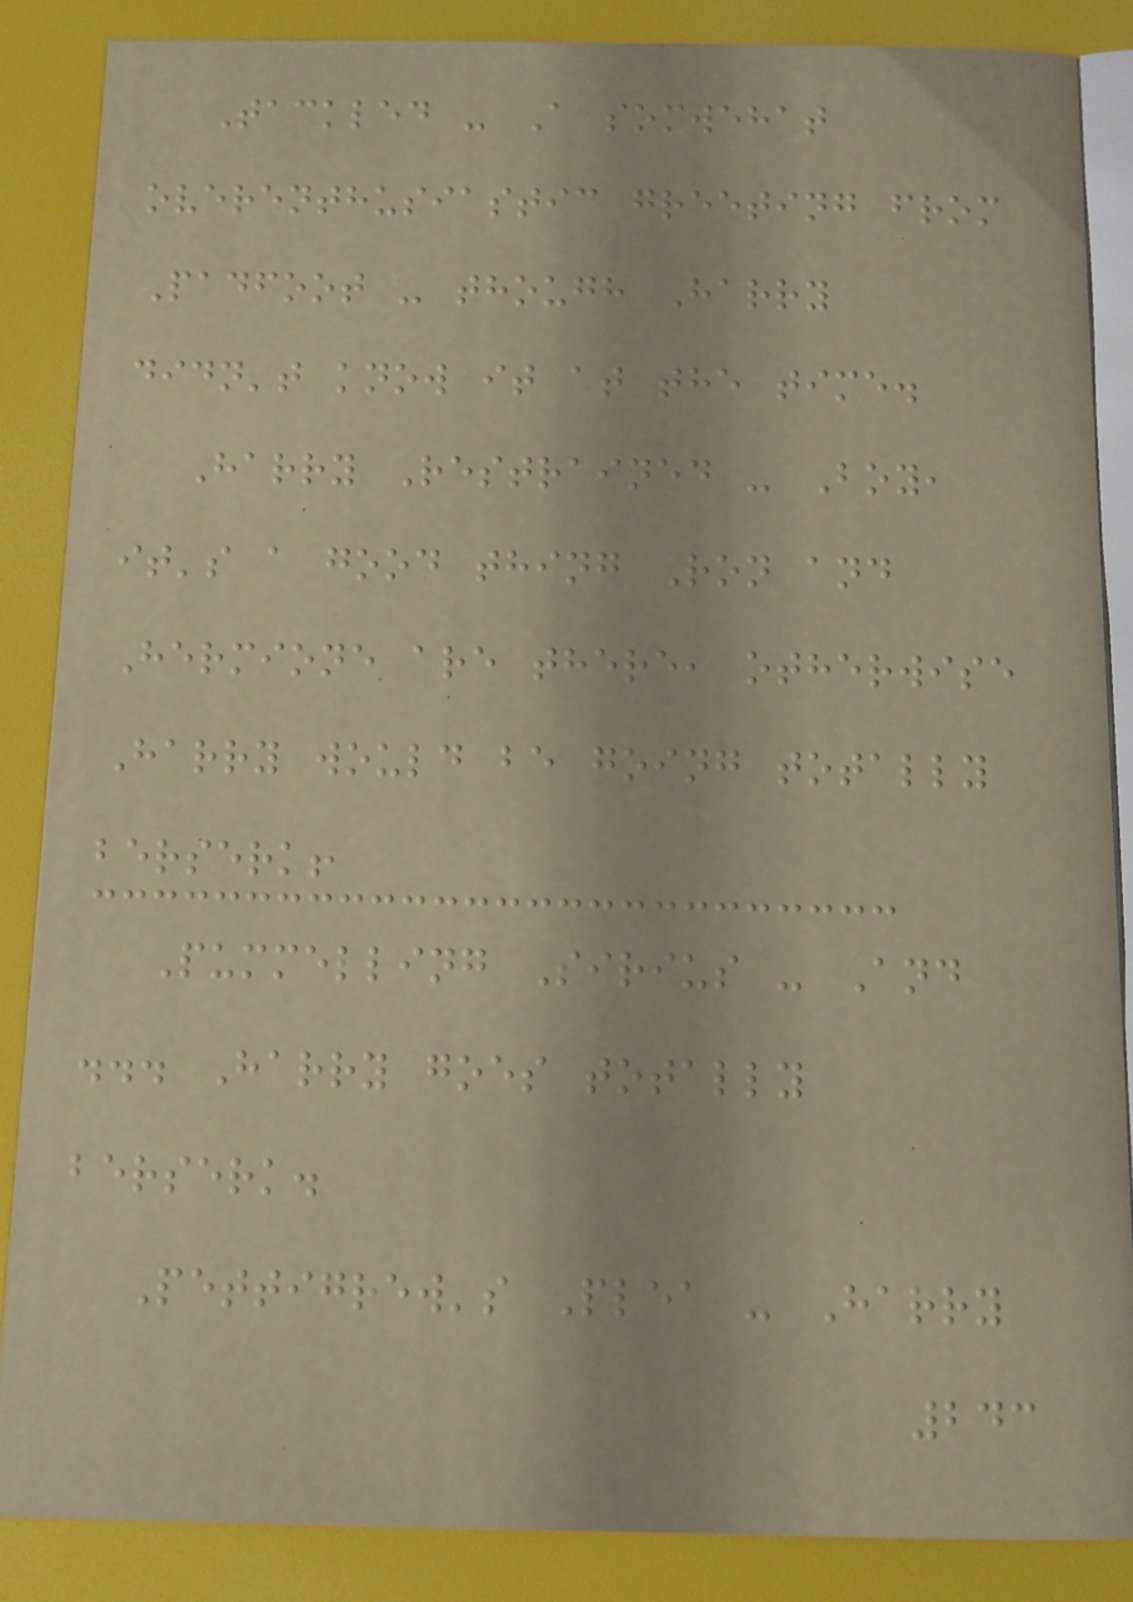Tackled - A somwehat
overenthusiastic greeting from
Padfoot - though Harry
didn't know it at the time.
Harry Restrained - Boy,
it's a good thing Ron and
Hermione are there, otherwise
Harry would be going totally
berserk!
Pummelling Sirius - And
... Harry goes totally
berserk.
Pettigrew's Plea - Harry
243
